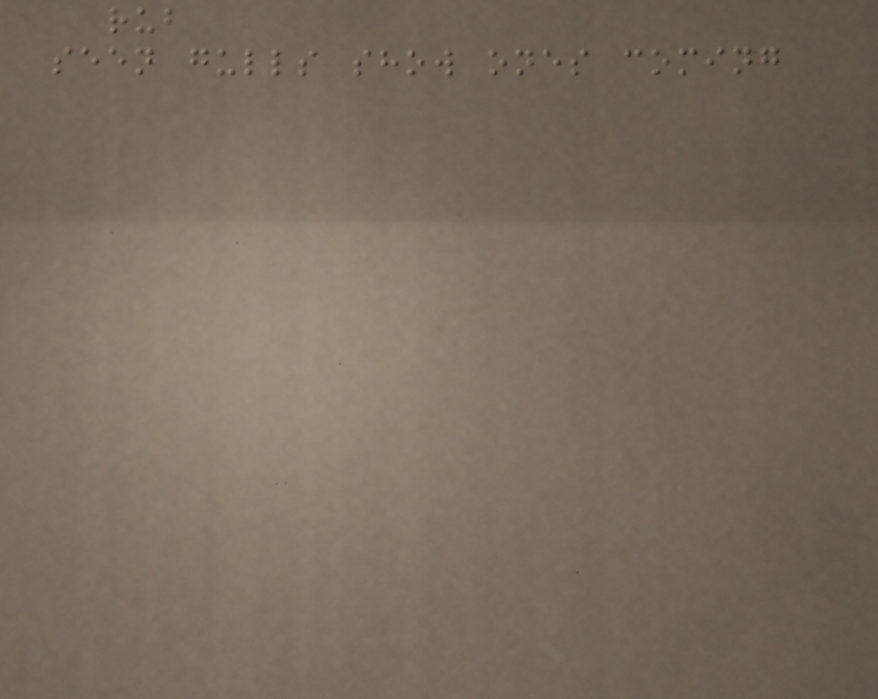rub
seen gulls show ones coming
